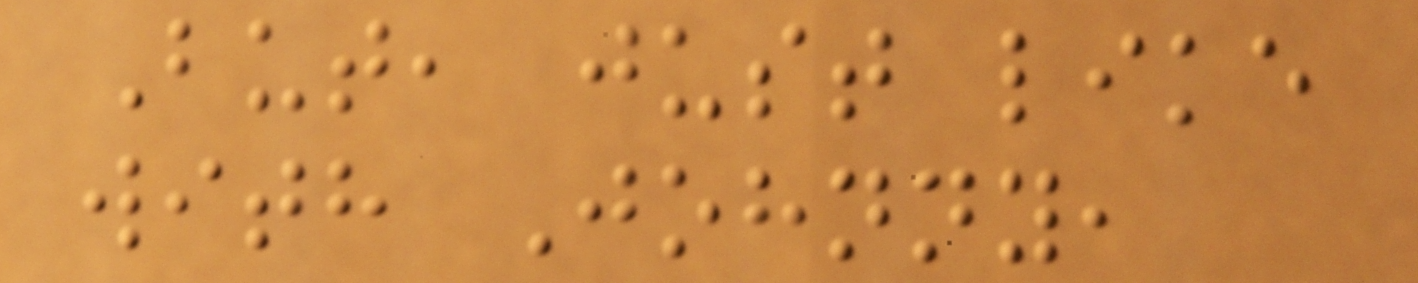But, just like
with Johnny,
